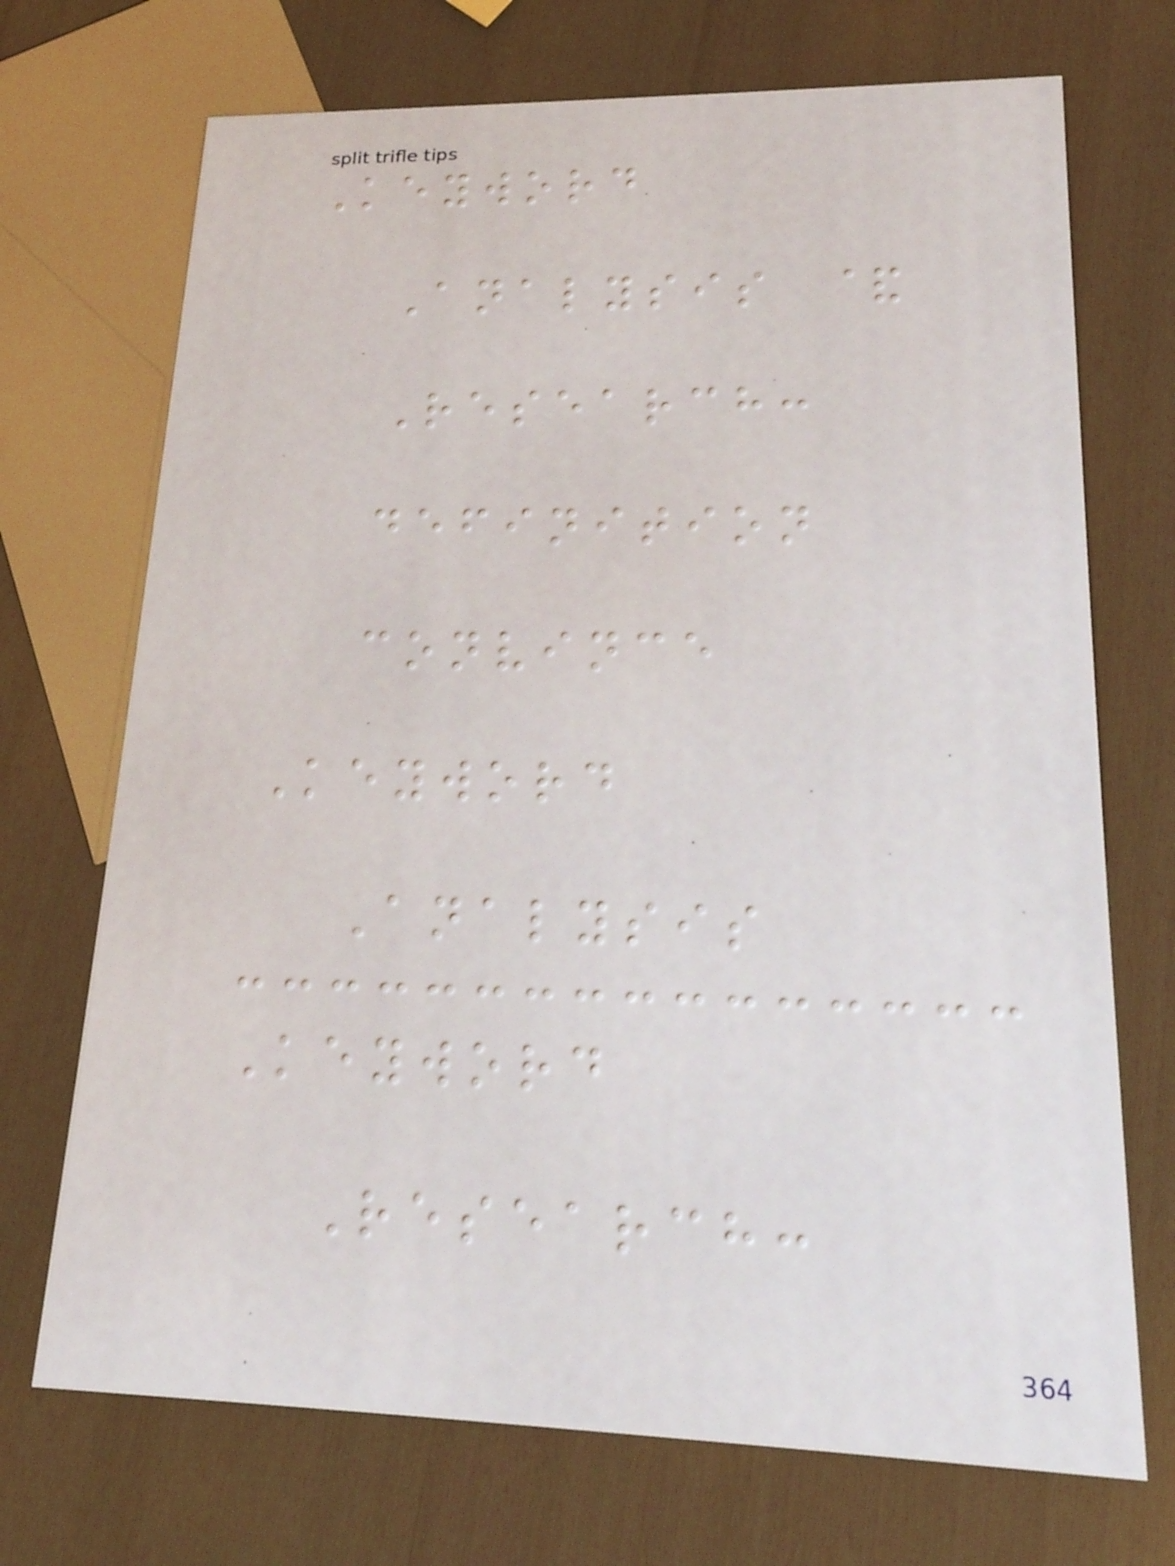Keyword
Analysis &
Research:
definition
convince
Keyword
Analysis
Keyword
Research:
